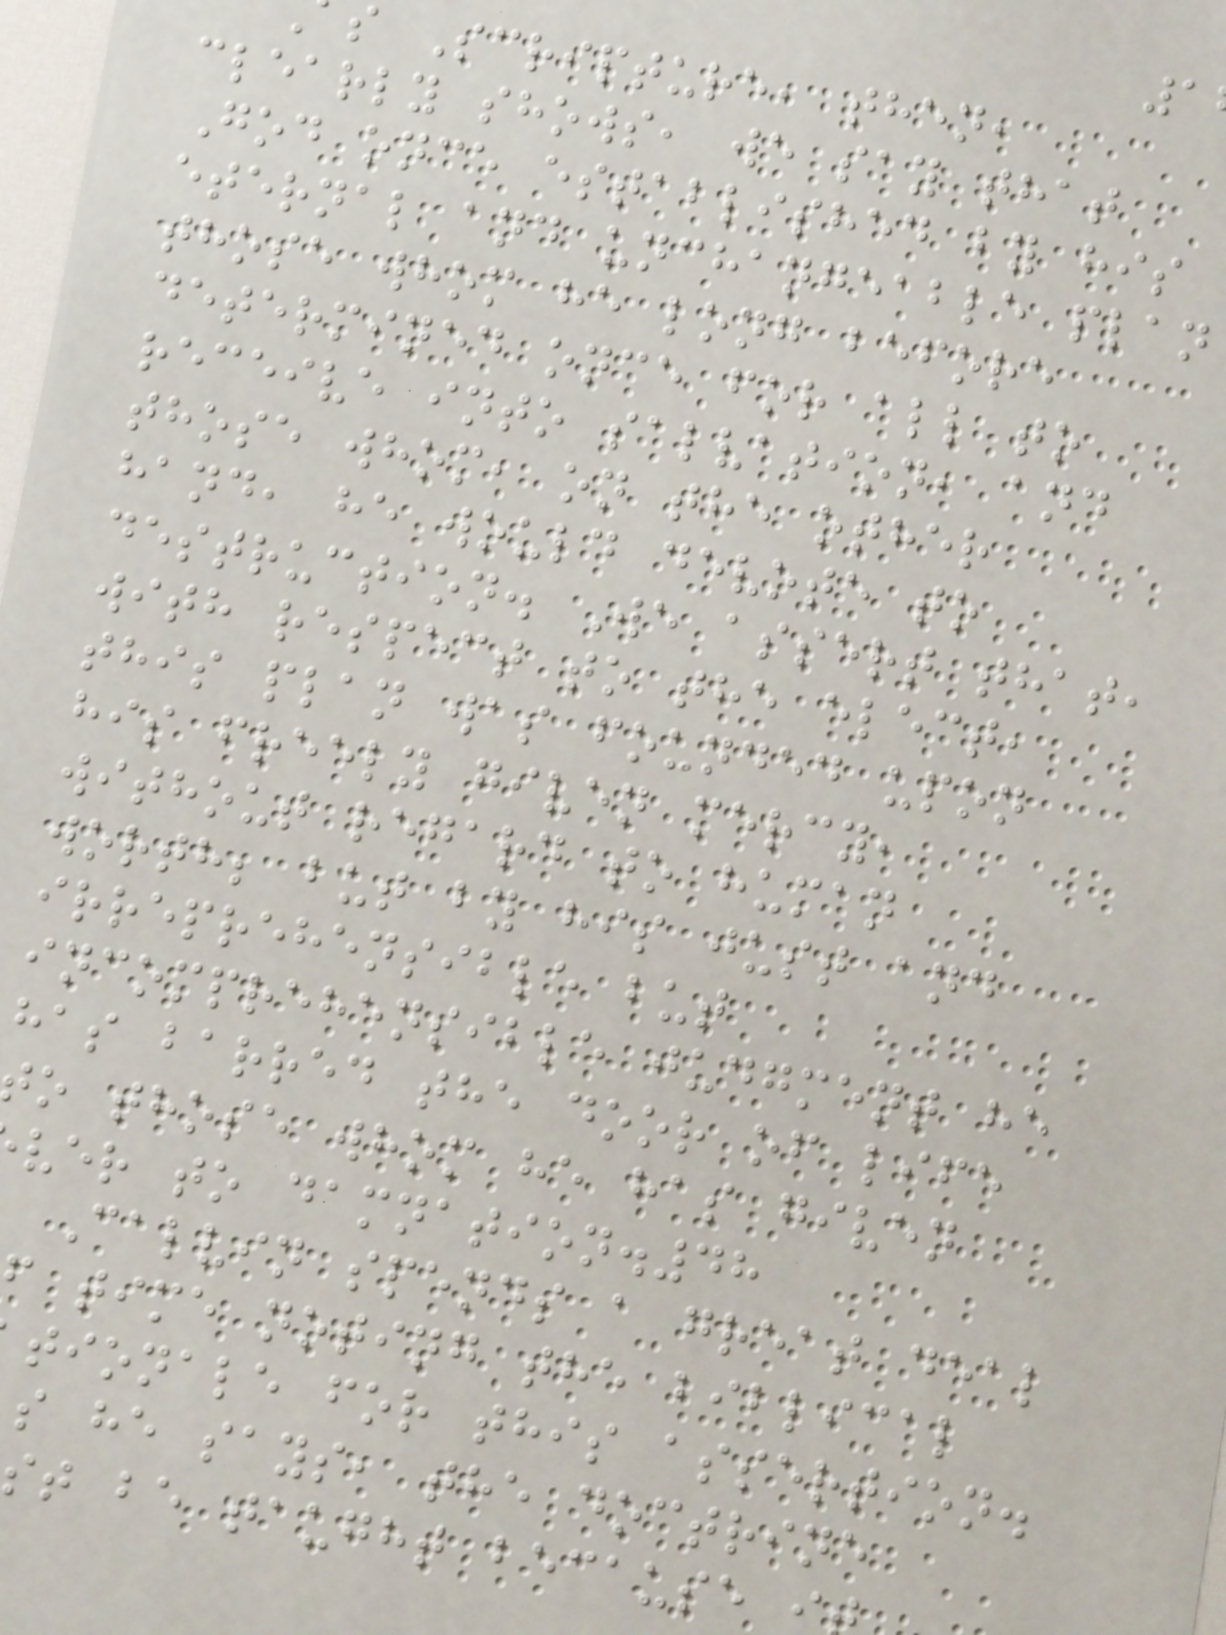s Scripture, then,
clearly shows, we say that
God once established by his
eternal and unchangeable plan
those whom he long before
determined once for all to
receive into salvation, and
those whom, on the other
hand, he would devote to
destruction. We assert that,
with respect to the elect,
this plan was founded upon
his freely given mercy,
without regard to human
worth; but by his just and
irreprehensible but
incomprehensible judgment he
has barred the door of life
o those whom he has given
ver to damnation.48
Calvin spends a great deal
time noting the biblical
tionale for this assertion.
s he says, the doctrine
st be taught because
